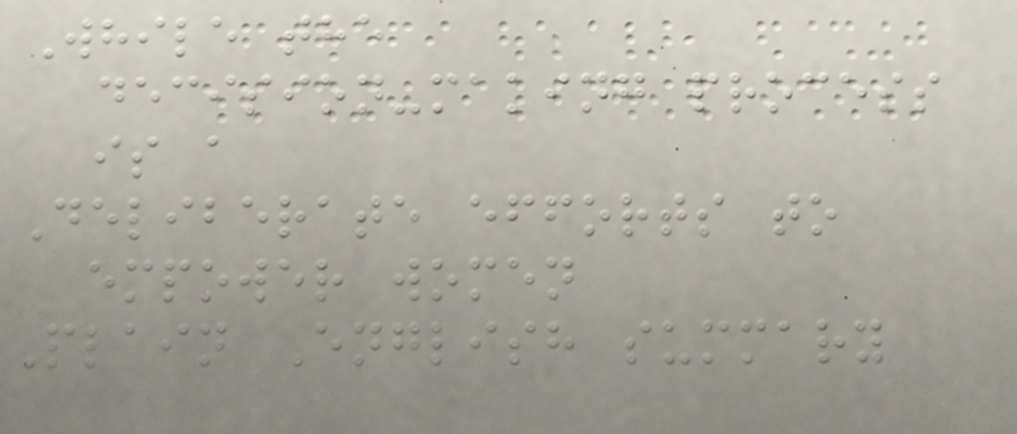While the
decision-making process
is a
Deliberate efforts to
empower women
Plain English summary
